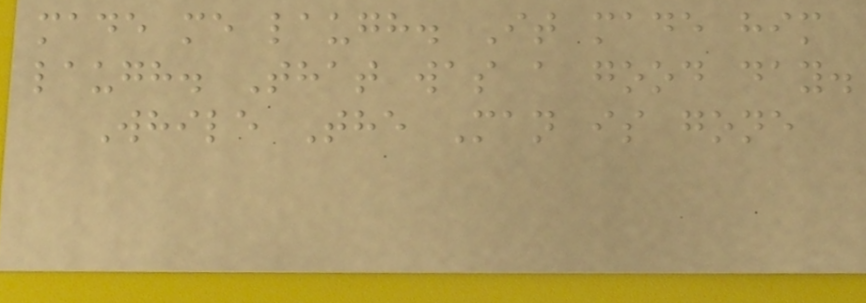made me laugh. It made him
laugh. That was a good day.
While The Man is gone
